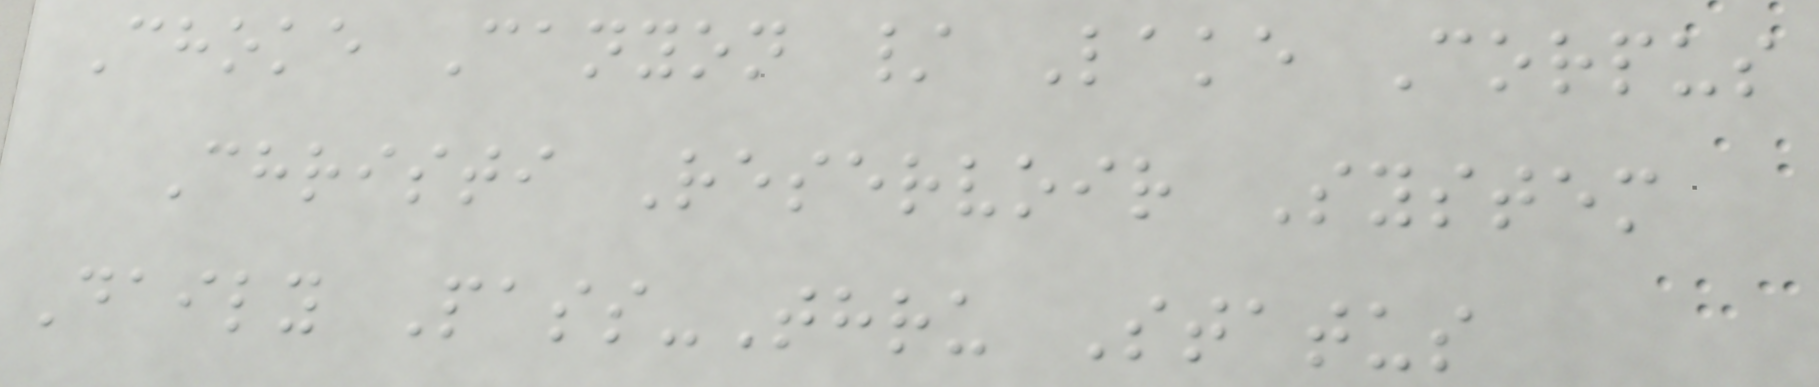Choke Canyon / Lake Corpus
Christi Reservoir System
Daily Pass-Thru Status
